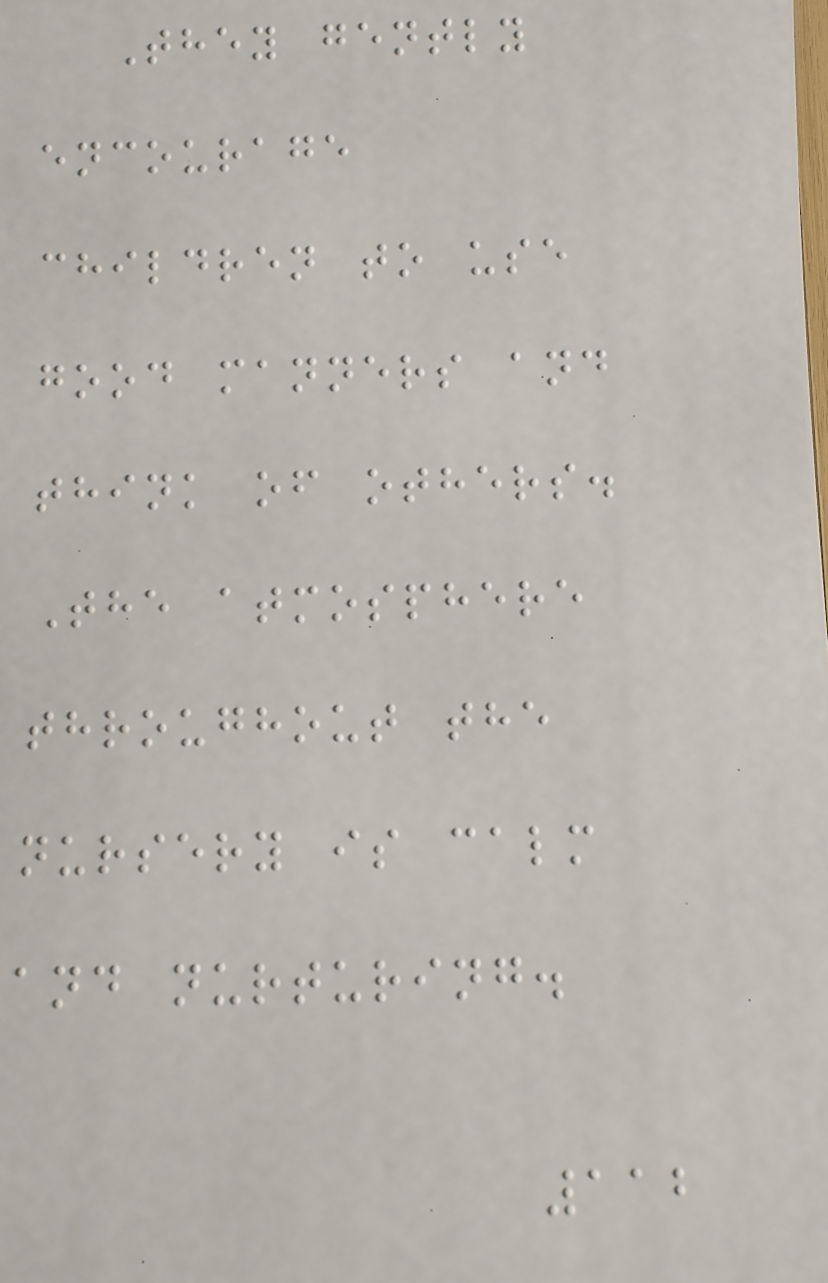They gently
encourage
children to use
good manners and
think of others.
The atmosphere
throughout the
nursery is calm
and nurturing.
112
